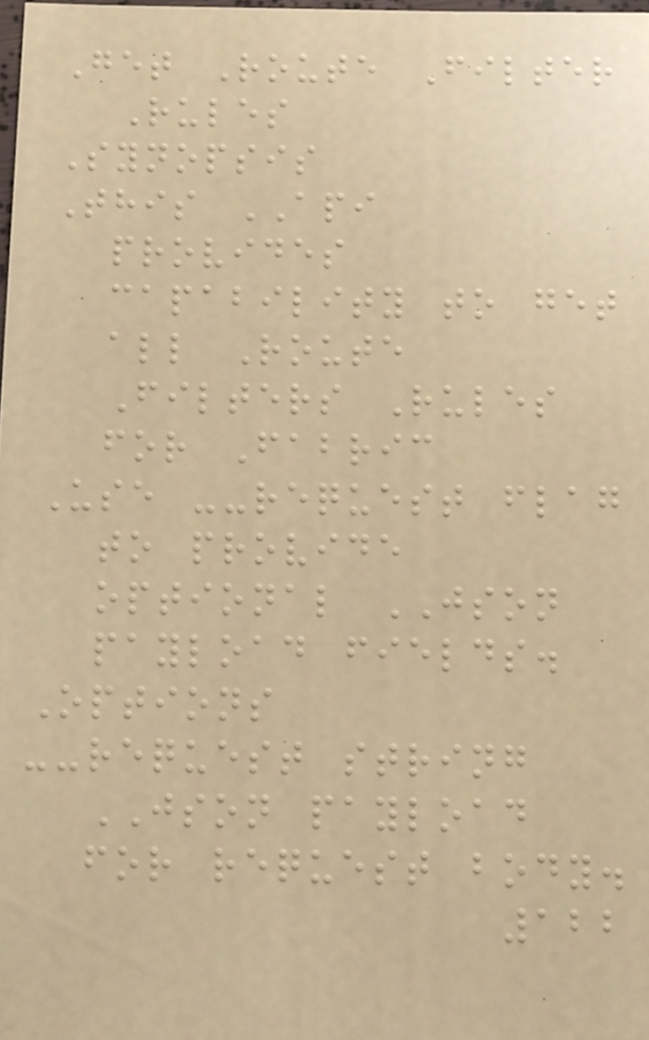Get Route Filter
Rules
Synopsis
This API
provides
capability to get
all Route
Filters Rules
for Fabric
Use --request flag
to provide
optional JSON
payload fields.
Options
--request string
JSON payload
for request body.
122
